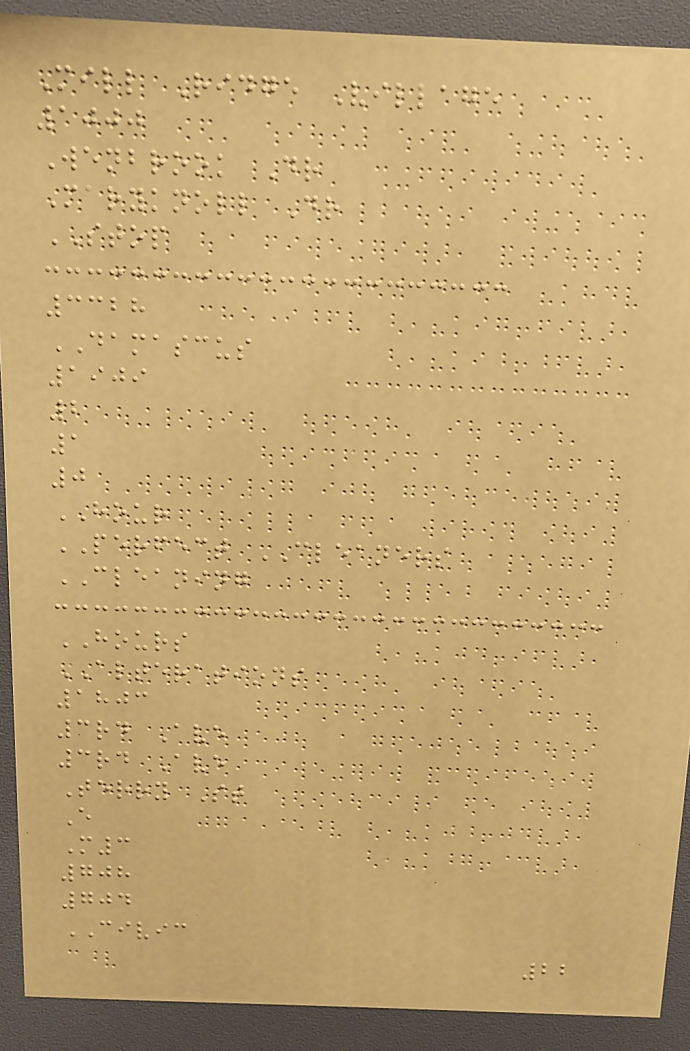Mill Ridge Village
1000
Wenbrook Dr
Maryknoll Dr
STOP
3328
DAMASCUS
1909
2
1
0
HOUR
PERFECT CLEANERS
CLEANING
HOURS
ALTERATIONS
1803
3rd Ave
3rd Ave
Terry St
E
M3
708
704
CIVIC
22
